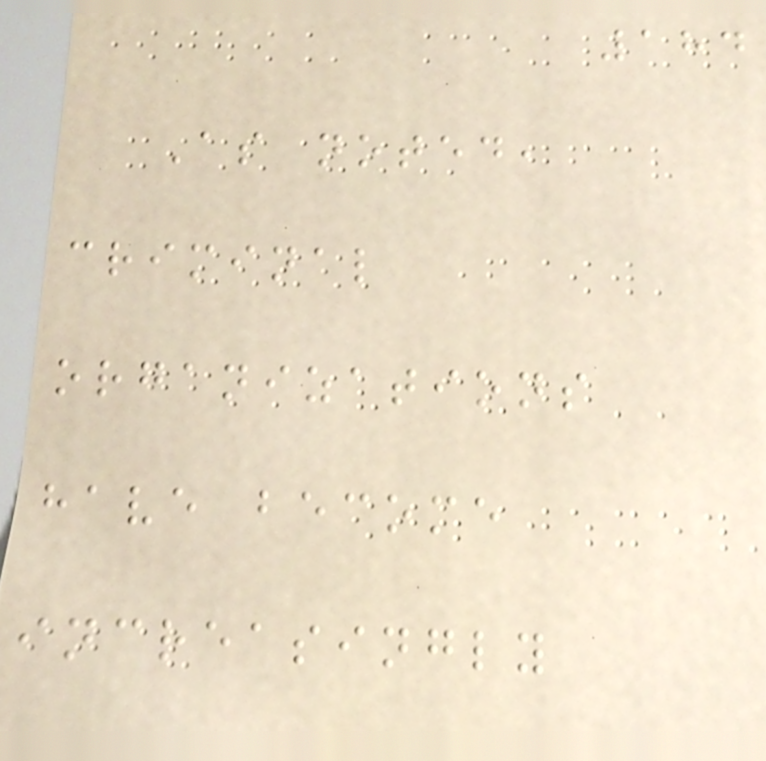184
As noted,
criminal
organizations
have become
increasingly
